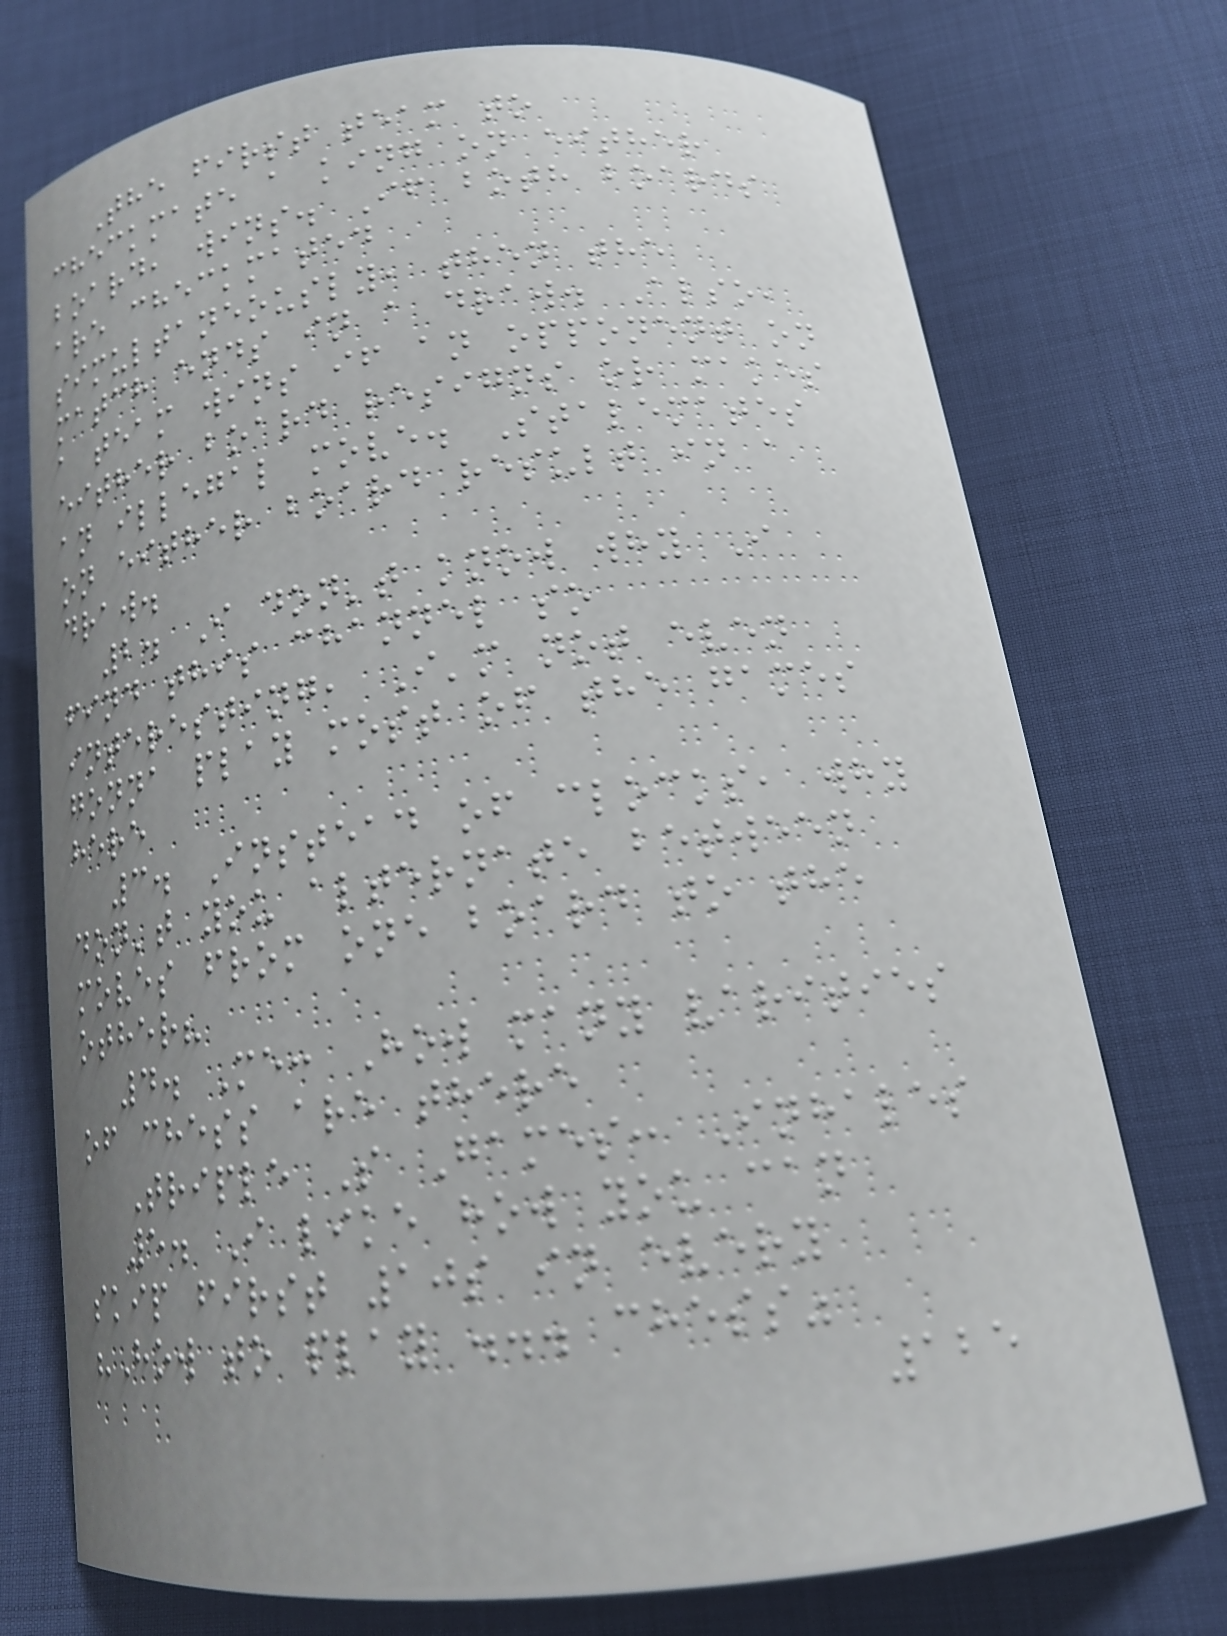The first team to
checkmate a king on either
board, wins. If both boards
are checkmated
simultaneously, then the
match ends in a draw. Also,
a team wins if an opponent on
either board resigns or makes
an illegal move. Stalemates
on either board result in a
draw.
2. I don't know why I
find this channel so
interesting, I'm not even
gonna play most of the games
here
3. Instead of clocks, why
don't you alternate between
moves from one board to the
other?
4. Me: How many varities
of chess are there
Triple S Games: Inhales
5. I like how you can
skip first 10s in every
"How to play ... chess"
125
